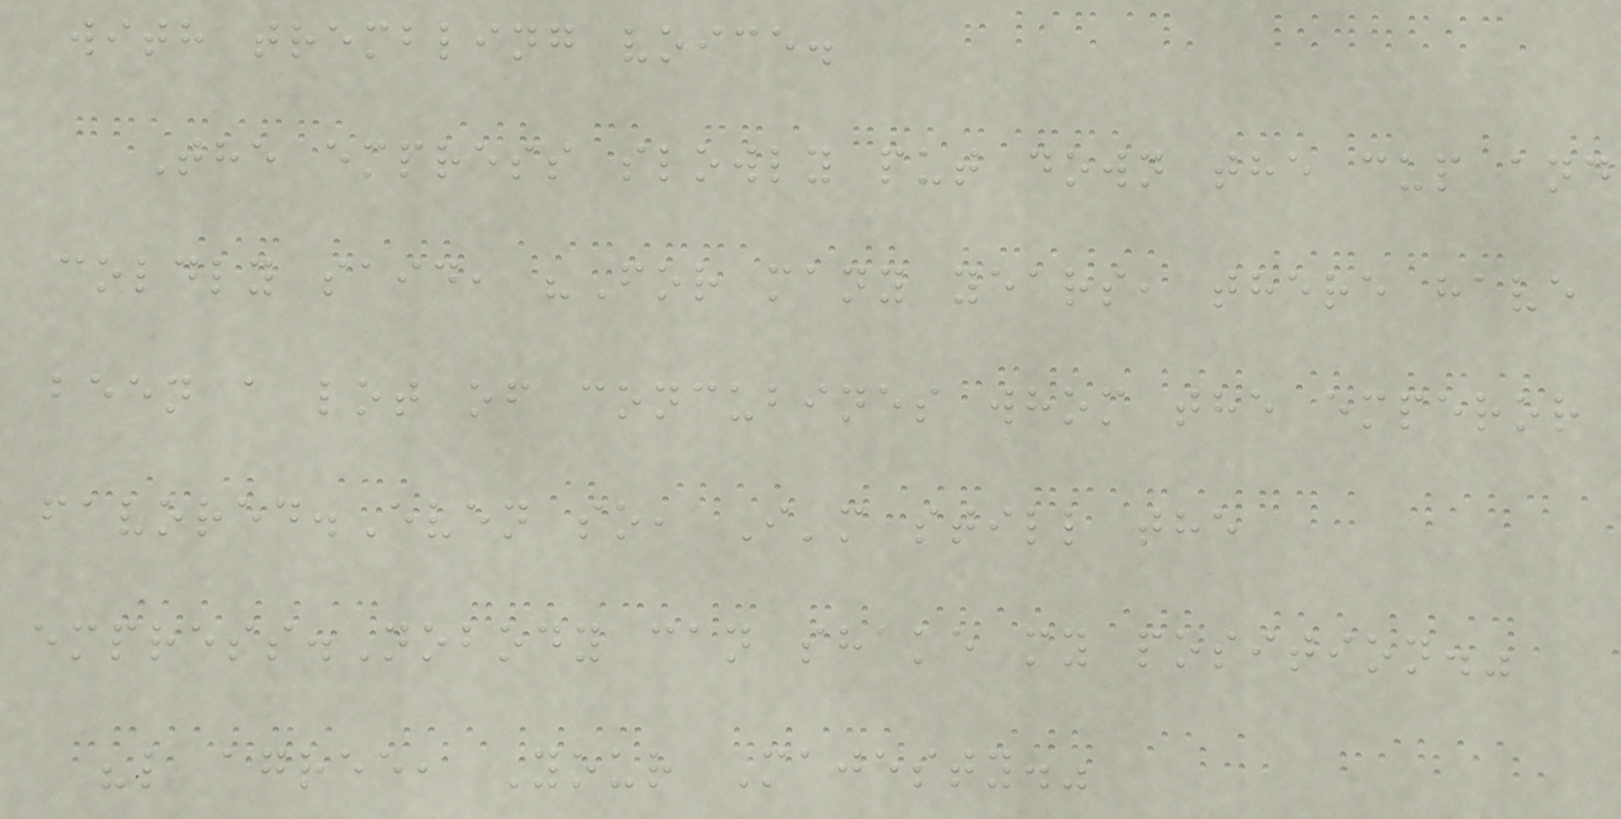with trembling voice.
The empress slowly put down the cup and
coldly said, "For many years, there have
been a lot of concubines whom the emperor
favored.Even so, I'm still the
empress.Nobody can shake my position."
"l agree, Your Majesty."
